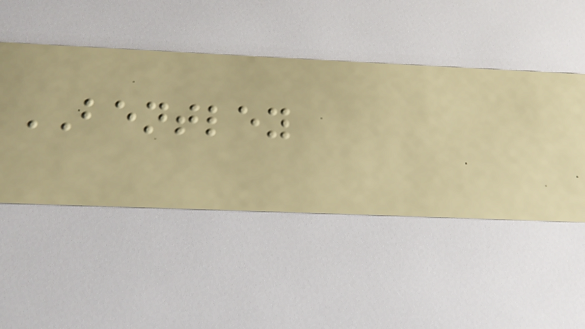BENTLEY
